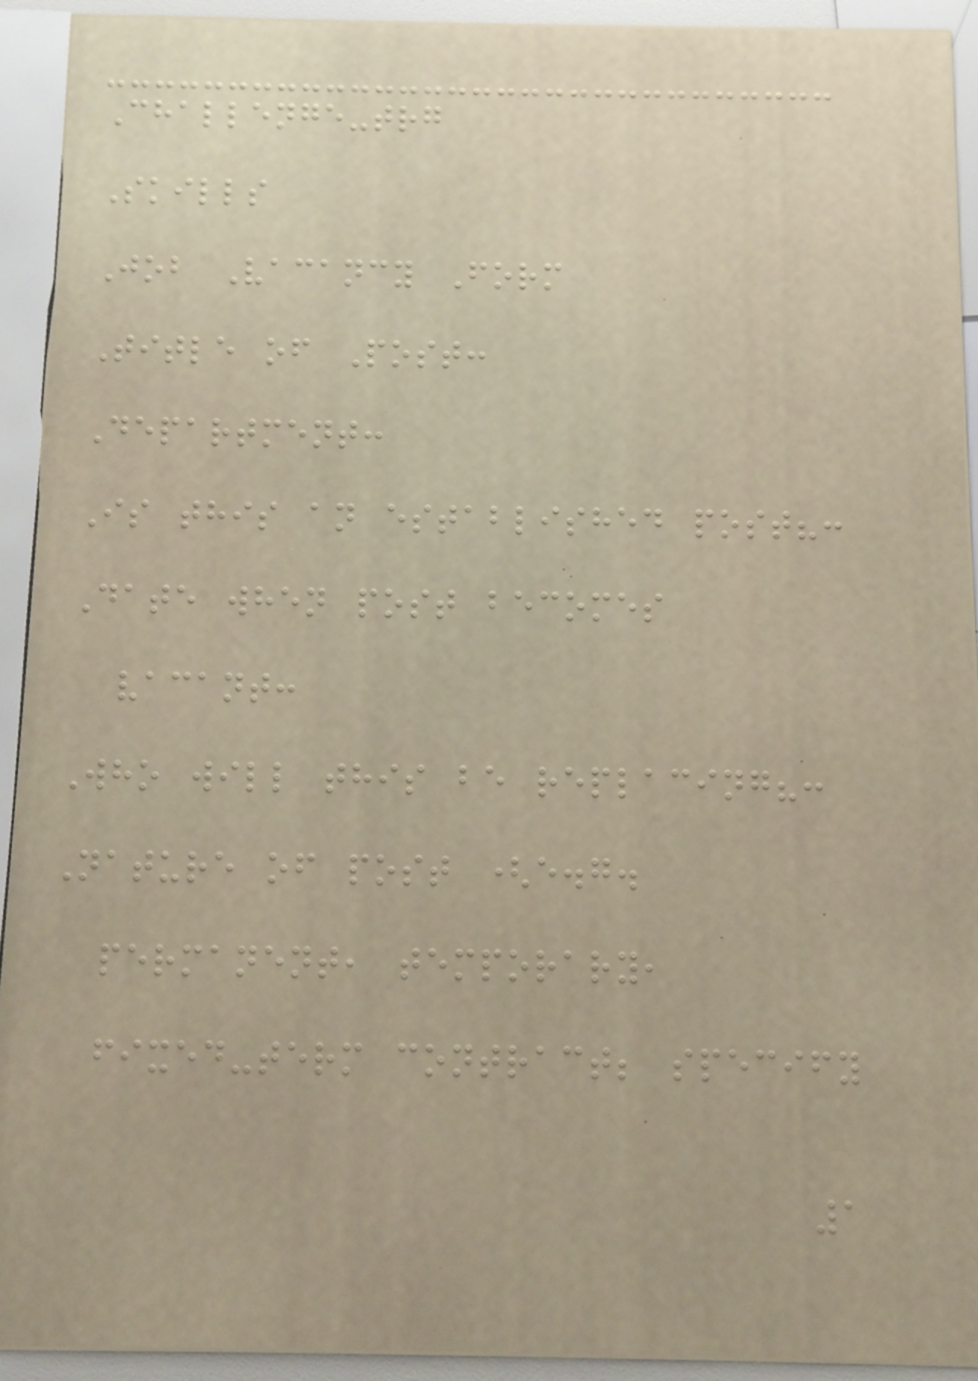Challenge-trg
Skills
Job Vacancy Form
Title of Post:
Department:
Is this an established post?:
Date when post becomes
vacant:
Who will this be replacing?:
Nature of post (e.g.
permanent, temporary,
fixed-term contract; specify
1
